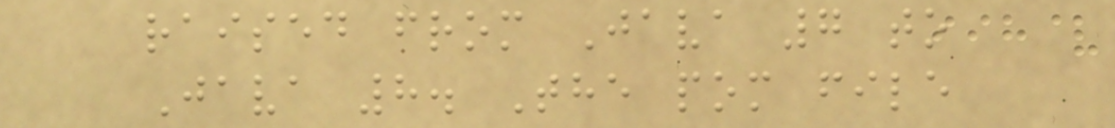raised from Java 7 to
Java 8. The pom file
